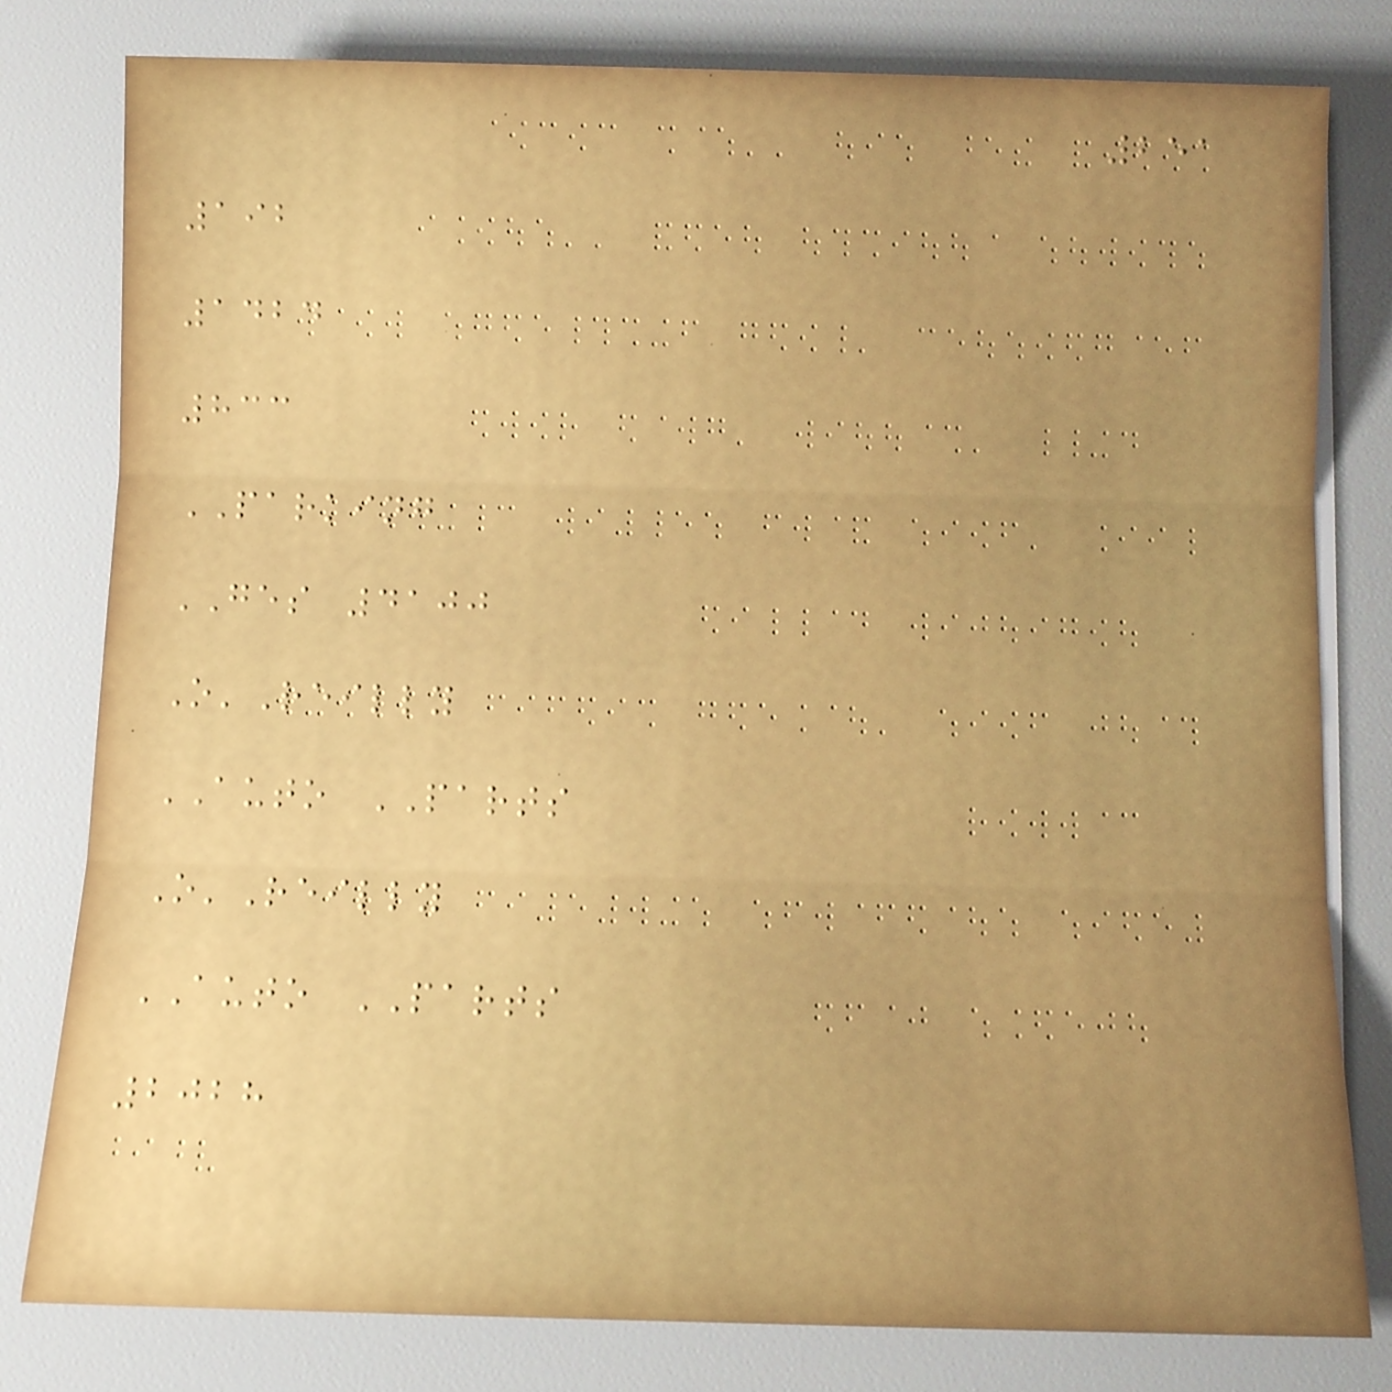251
192
1424
833
PARKING
GES 4100
O'Reilly
AUTO PARTS
O'Reilly
AUTO PARTS
2028
